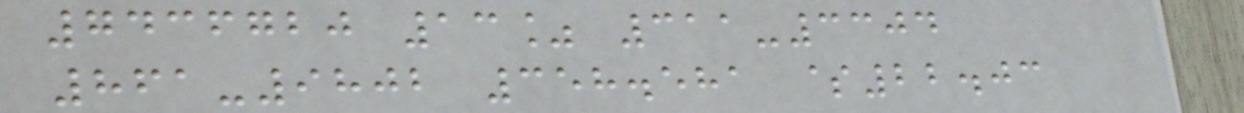7436720 13% 311-3304
861-9802 358.581 $22.03
